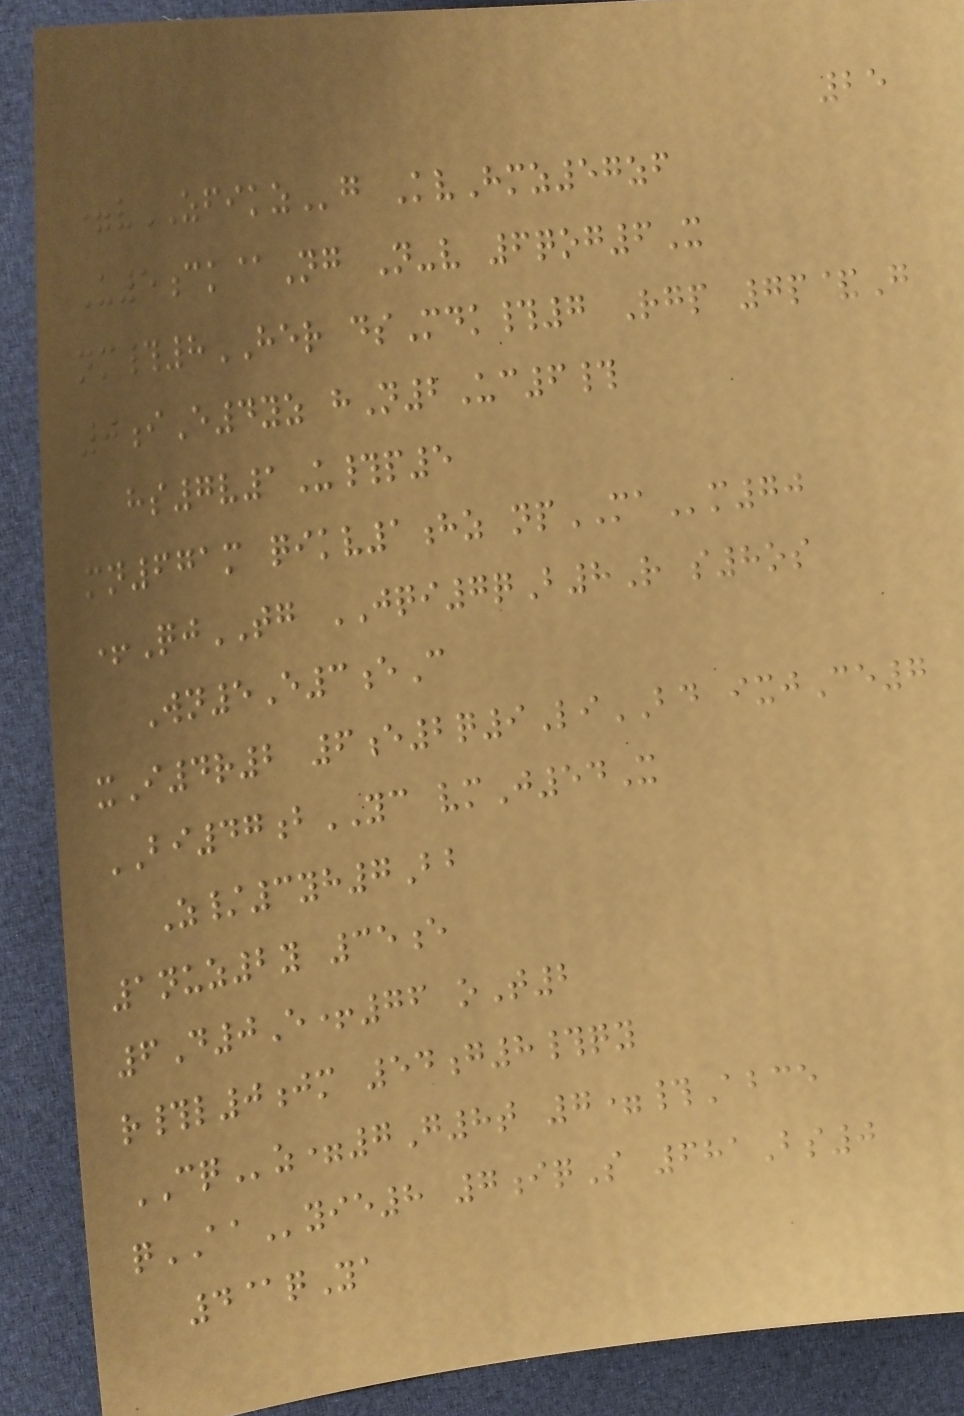25
=vZFIKZg KvHmz57zf
U5ck@Ng N-v 6qog6X
nm#8HER dsMdk#7 Rgp 7p&G
0iE4yz hN2Uc6#
hs7v1U#p5
mn671m qikv1hz npMAm70
+QjTG JQI7qB8R s8os
Wn5E3eC
xI4r2 6e2q9LiBD ixjCe7
BI47bYC vmJ54X
Z/3yh7Bb
1nuz2y 35e
6D0E+76 oT2
r#l0jm 54g8#qy
CQz=7G8t 7=#Abce
qAAyie8 7iqS 681Bs0
4@qYa
